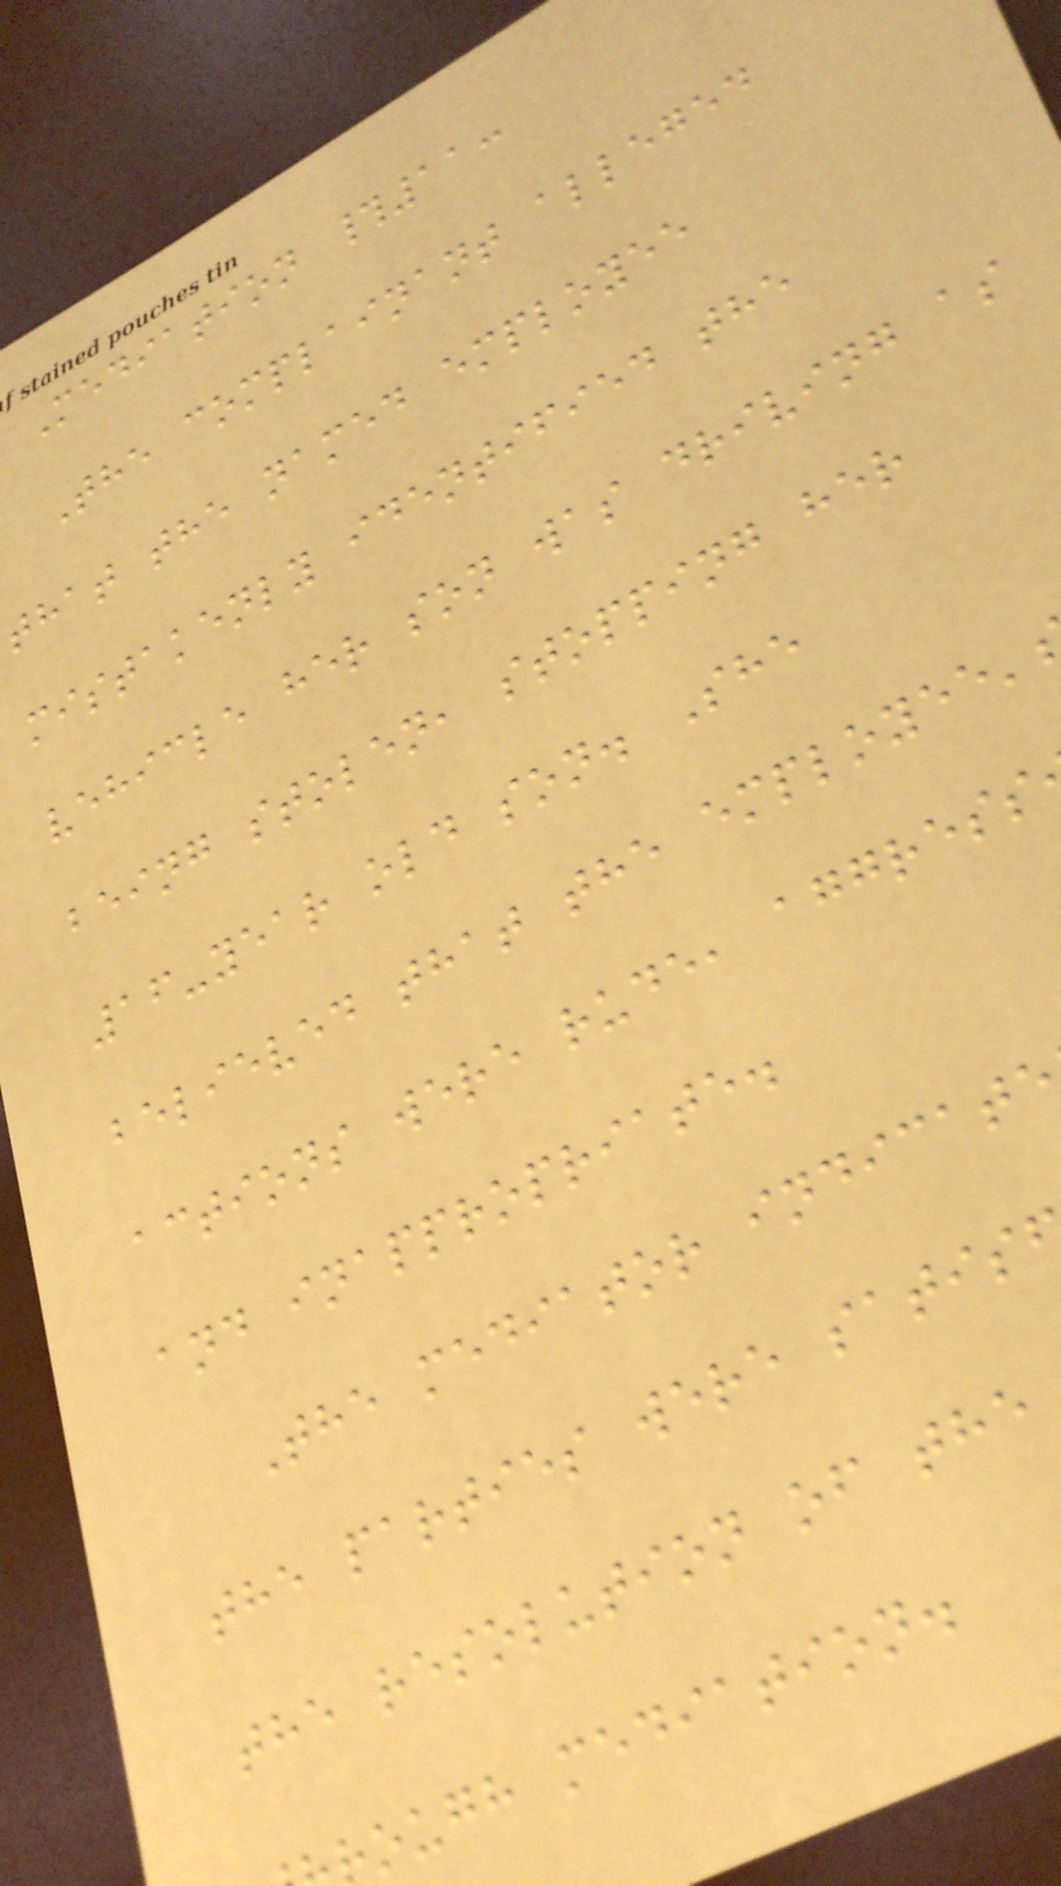Mediation #11:
The complainant alleged
that the named employee
mistakenly identified the
vehicle her son was driving as
being stolen, stopping her
16-year old son. She
believed that the employee'
actions were rude, aggress
and inappropriate.
The mediator indicate
the parties were satis
the resolution of the
ough mediation.
